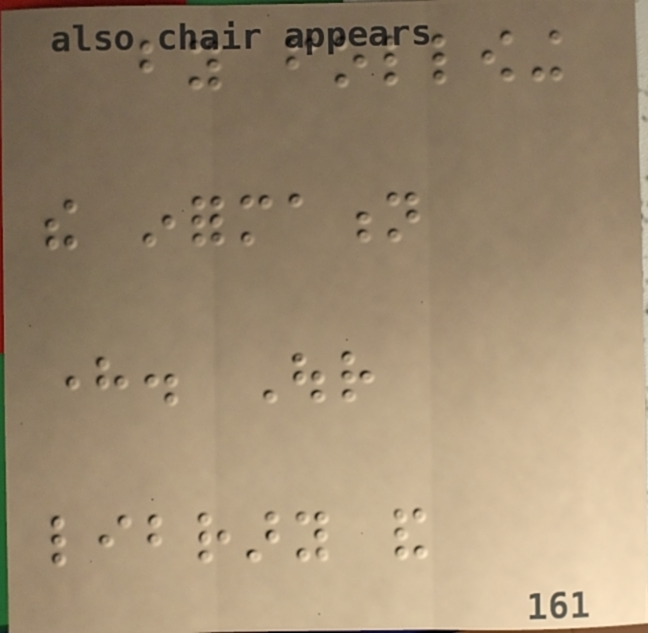by following
the information
here. Our
library and
